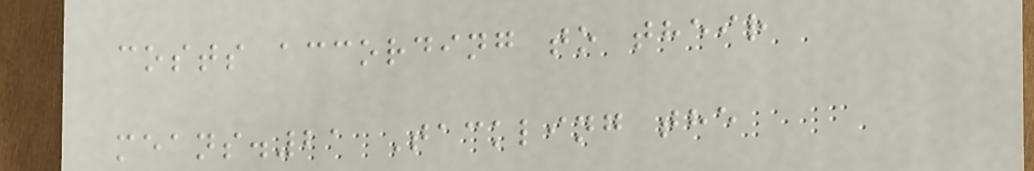costs according to their
means.21 Tackling the
